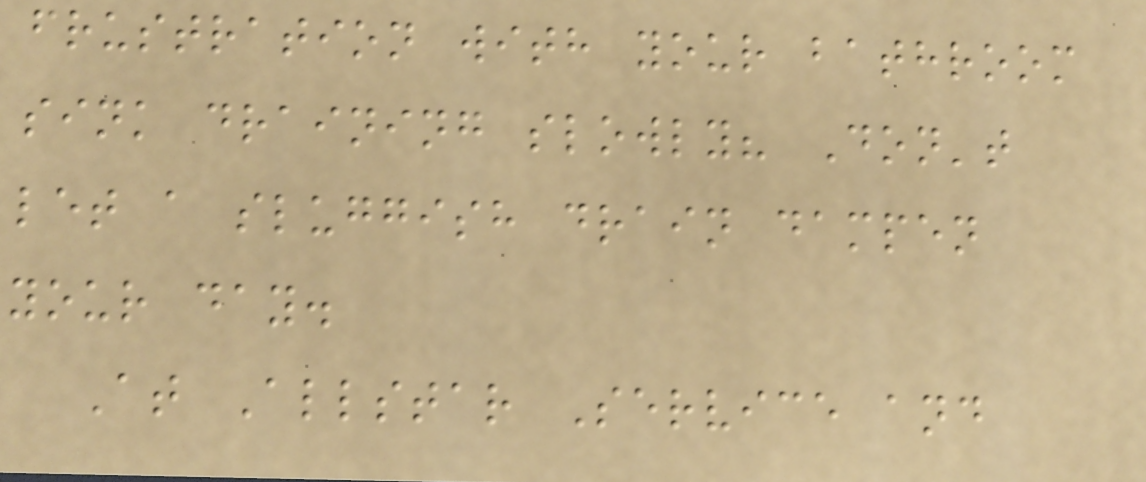frustration with your bathroom
sink draining slowly? Don't
let a sluggish drain dampen
your day.
At Allstar Service and
